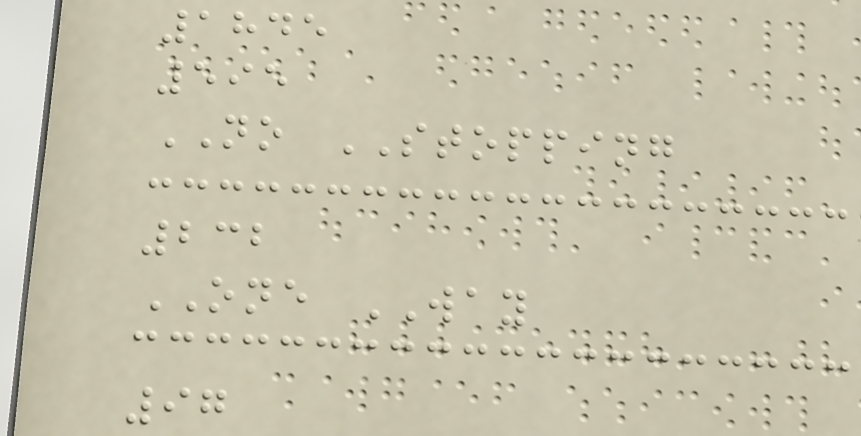1845
595
NO STOPPING
232
ONE WAY
97
